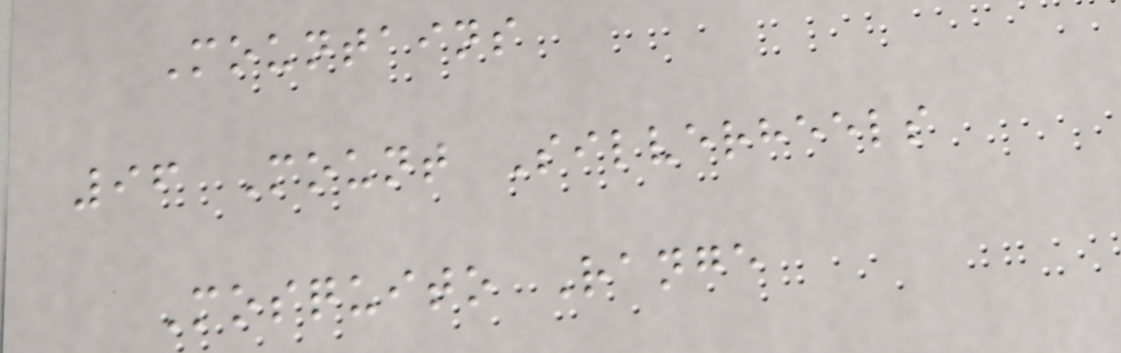Mountains
96 Mount Silverheels
Mosquito Range
